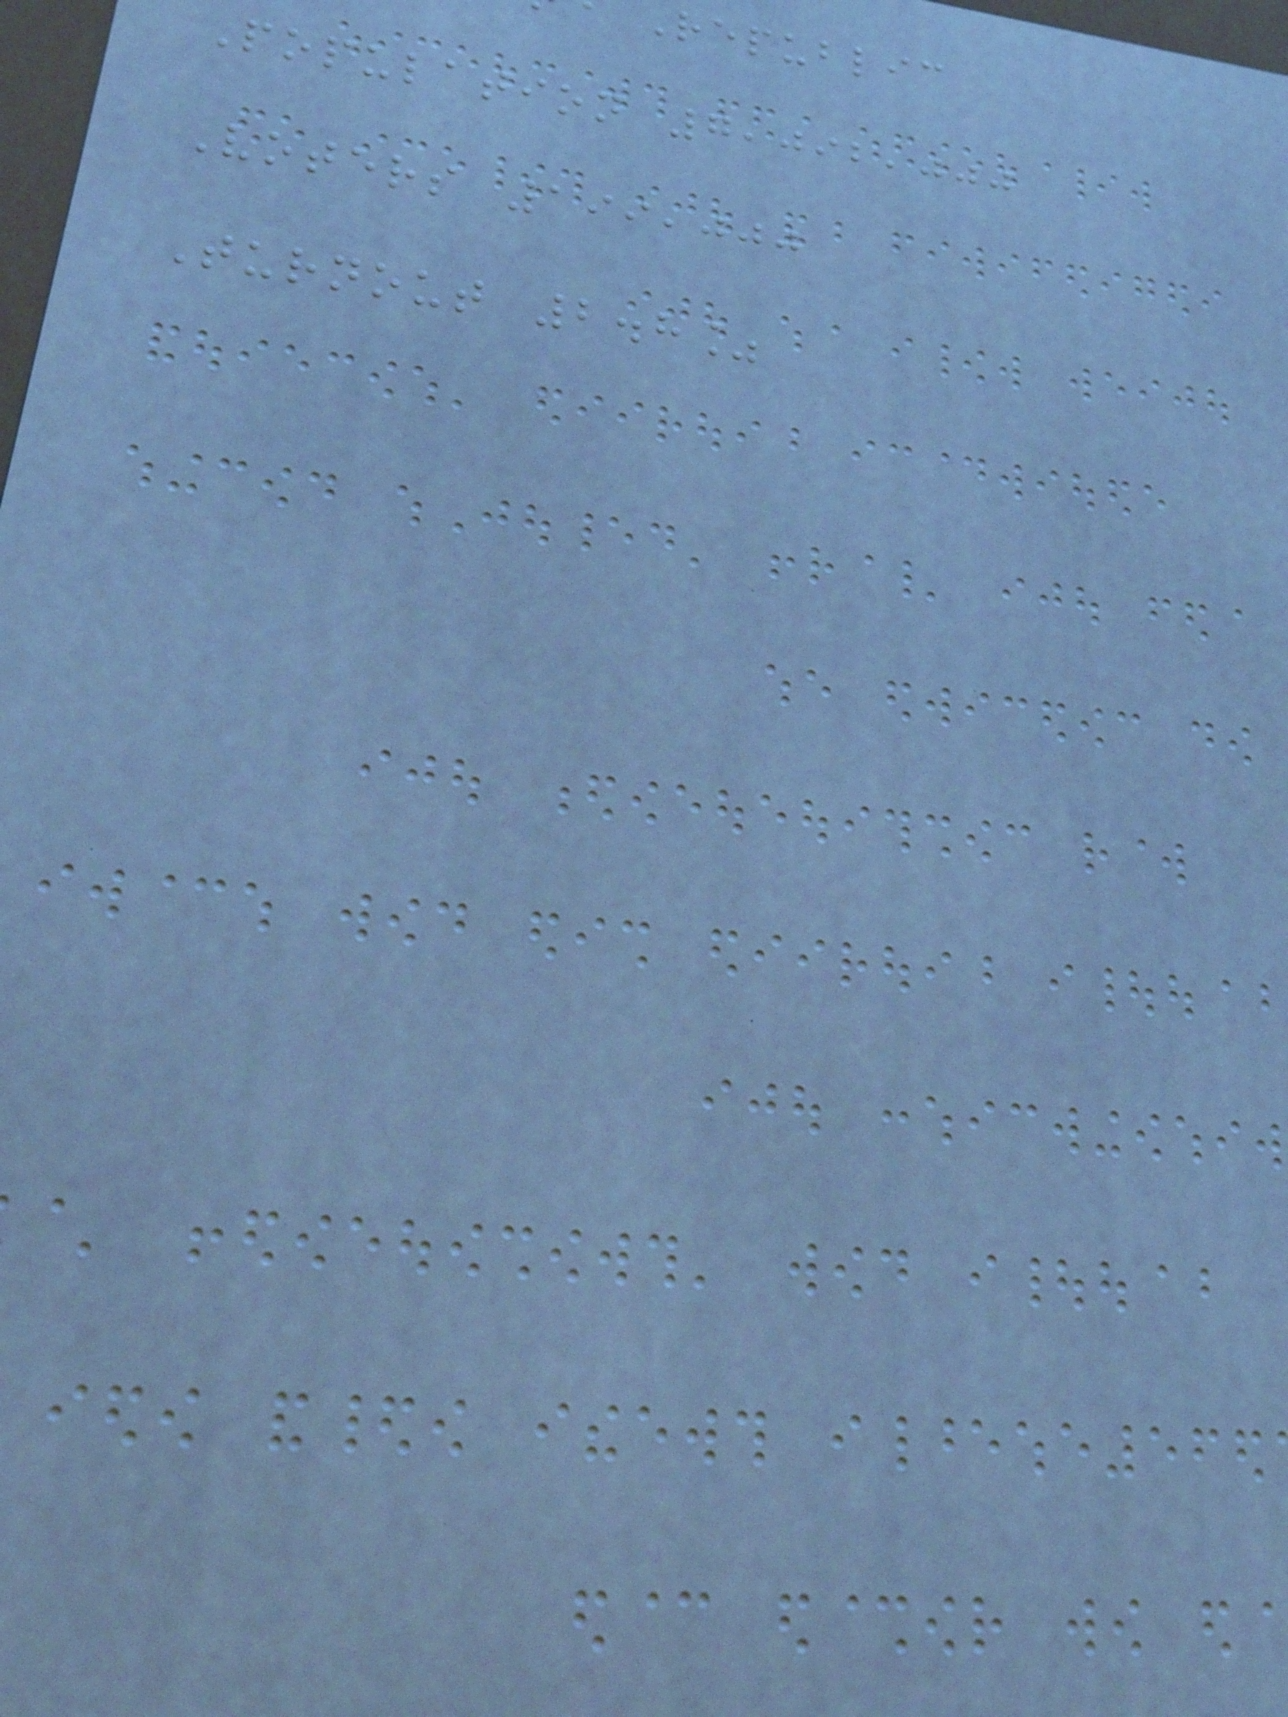Republic
Population 7,092,000
Voters 199,000
Turnout 2.8%
